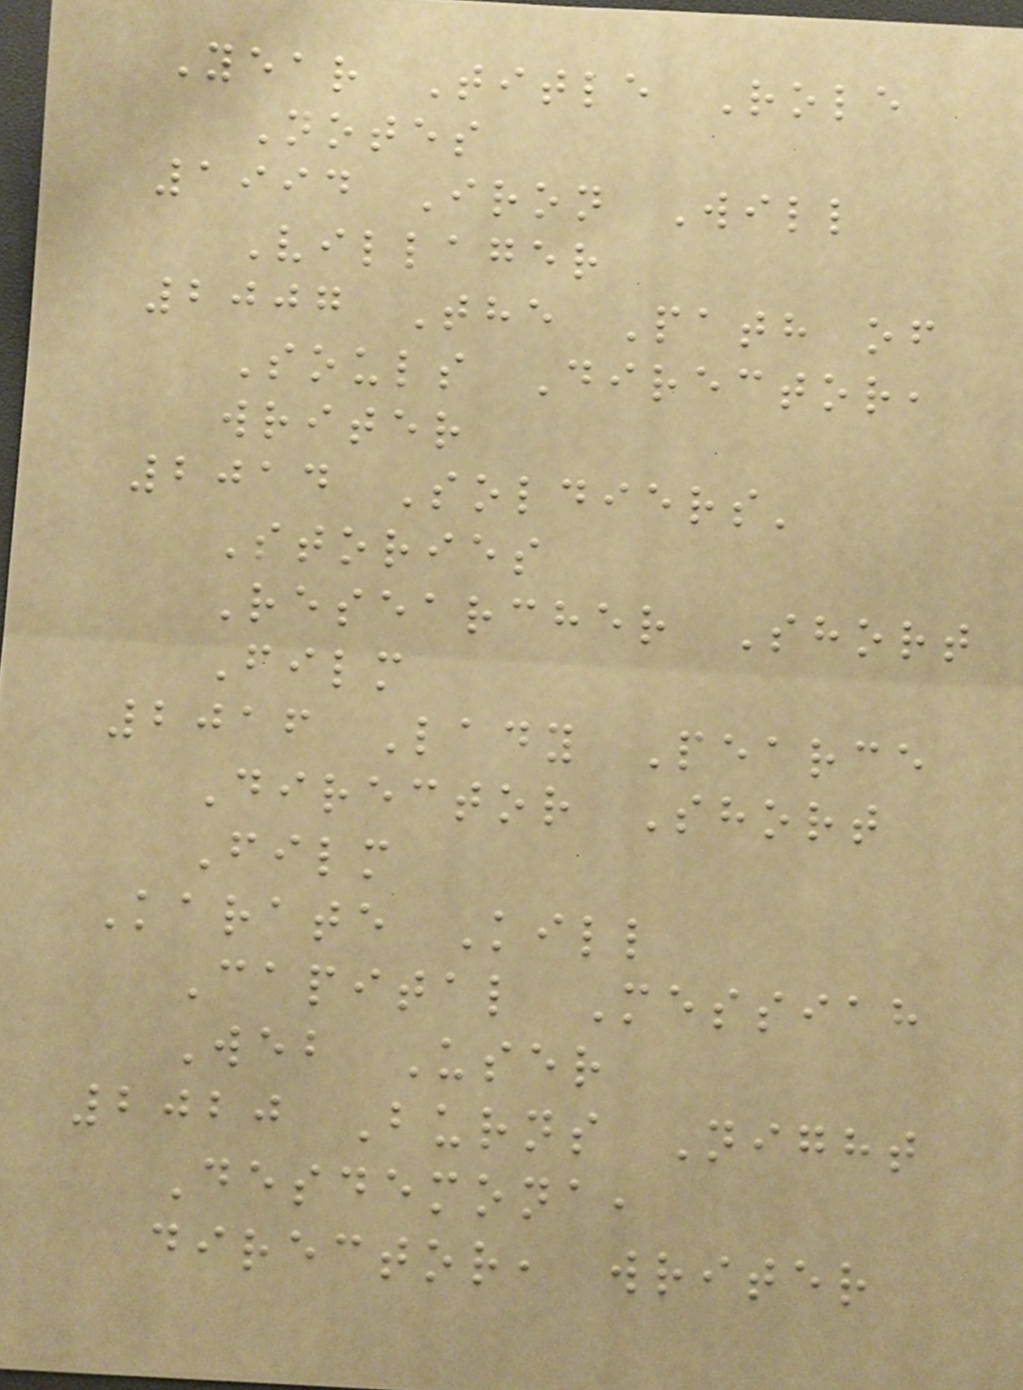Year Title Role
Notes
1994 Iron Will
Villager
2007 The Path of
Souls Director,
writer
2014 Soldiers'
Stories
Researcher Short
Film
2016 Lady Pearce
Director Short
Film
Karate Kill
Capital Messiah
Web User
2020 Burns Night
Desdemona,
director, writer
